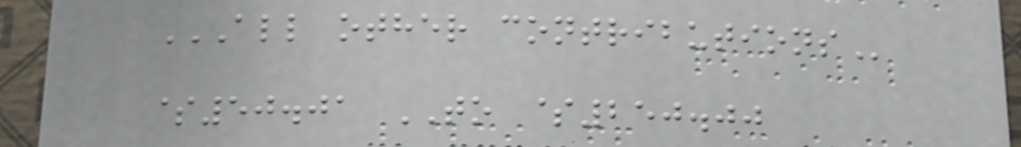ALL OTHER CONTRIBUTIONS
$50.01 TO $250.00
